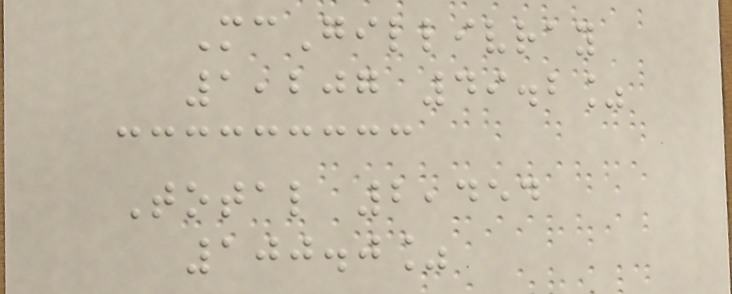McGillivray
1,207 49.2%
Total 2,454
100.0%
